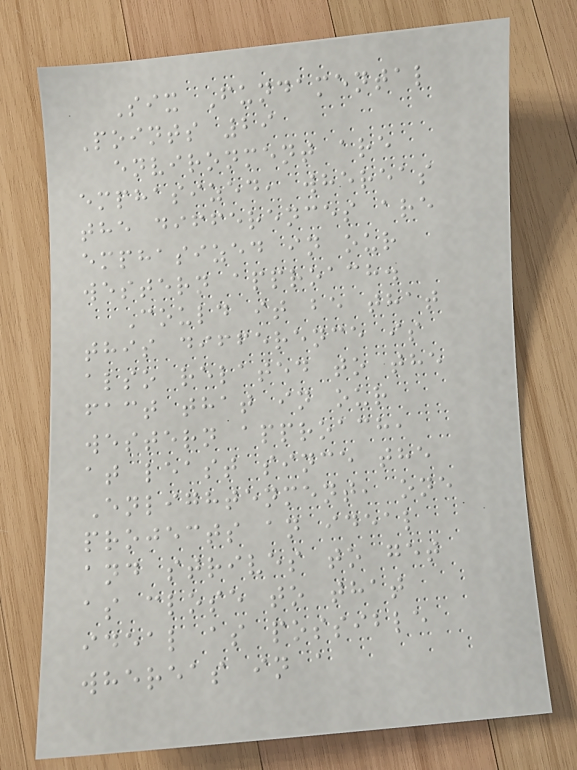Six Fundamental
Points 29
environment are
emphasized, whereas
the differences are
emphasized in our
western approach.
Could it be that
this difference is
also related to the
fact that in our
western approach,
at least since the
Enlightenment, one
projects an ideal
and strives to get
as close to that
ideal as possible
whereas in a
